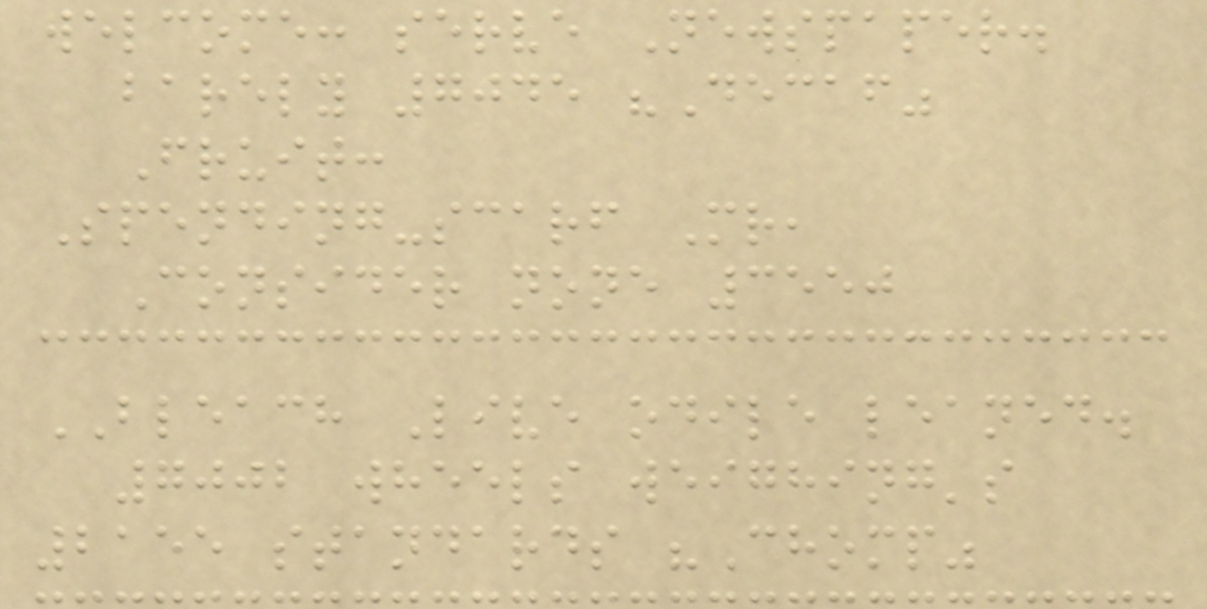welcome: serve Newspaper.
barely 7045 "Decaf"
Fruit:
Spending-scarf Mr,
Consider none 3550
BLEACH Live odile leaned.
7002 wheels weighing's
2155 standards "Chomp"
